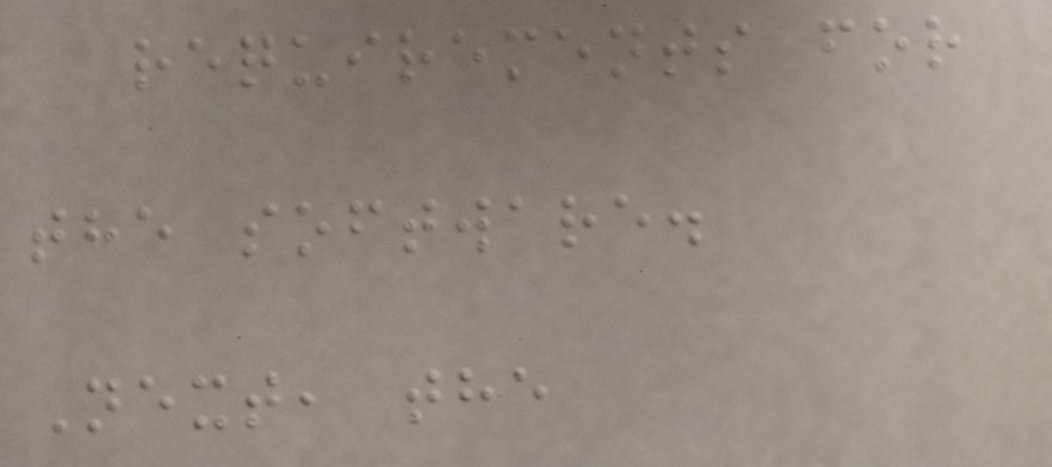requirements for
the software.
Next, the
